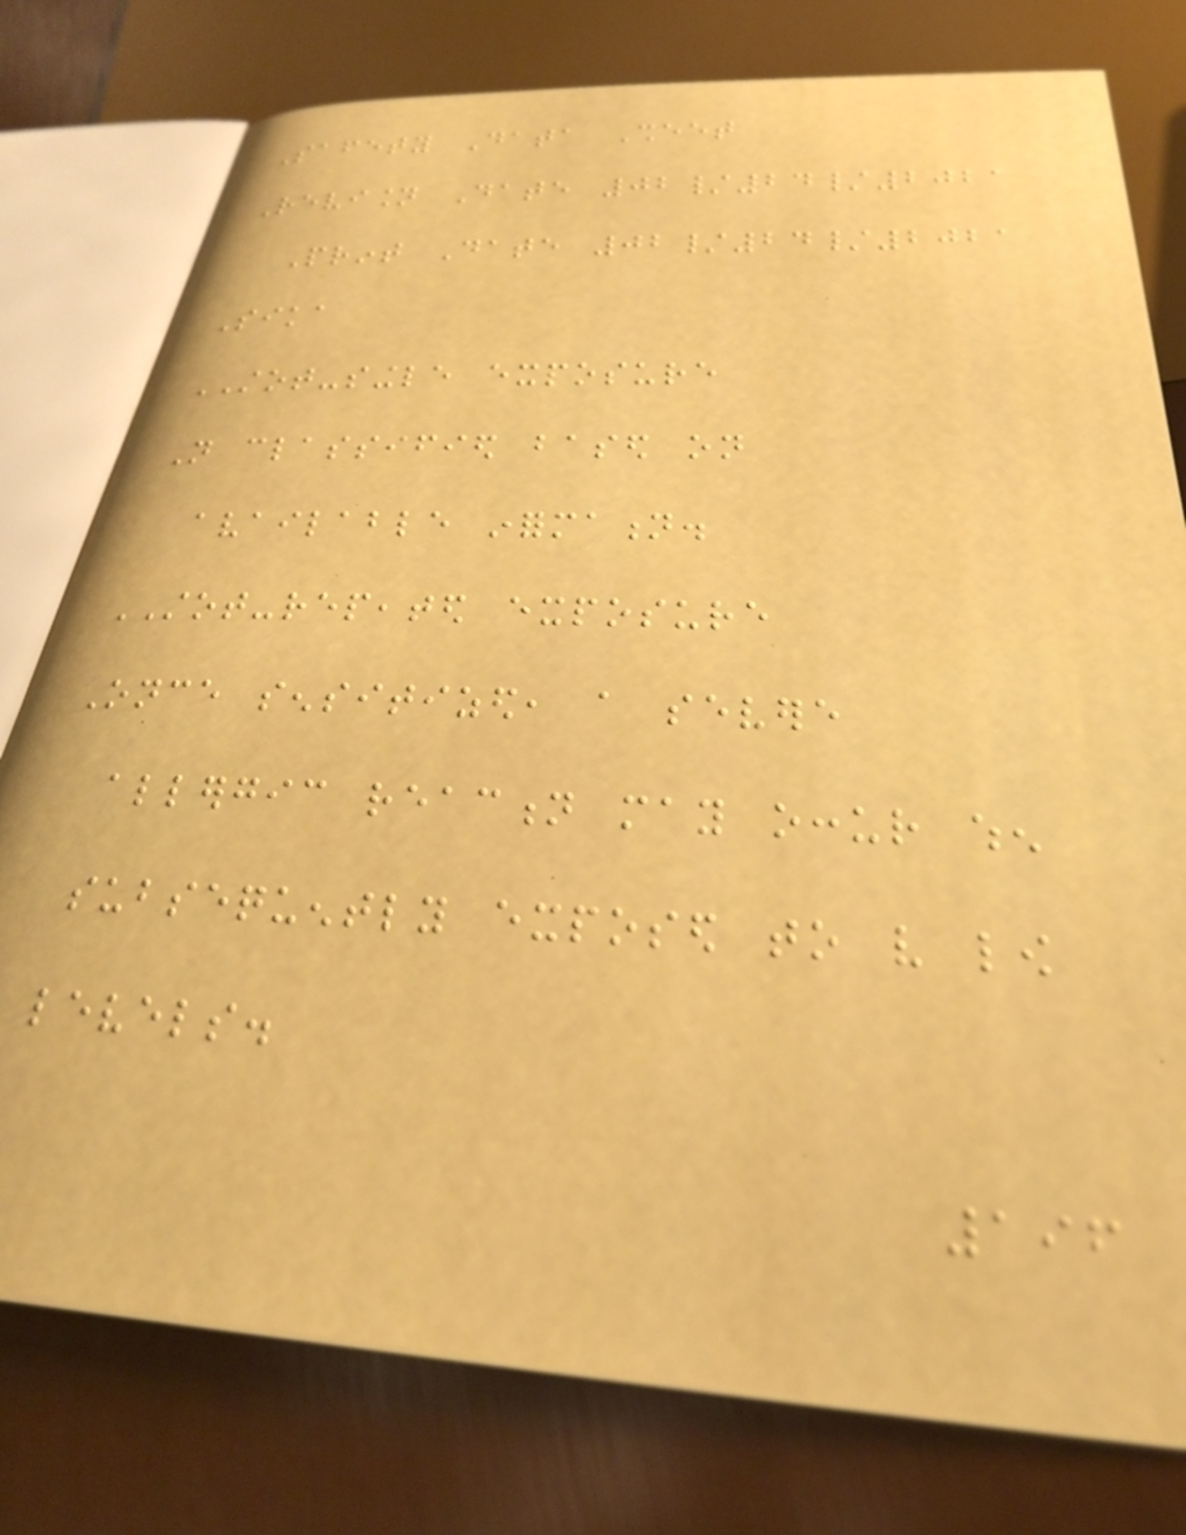Safety Data Sheet
Revision Date 02/24/2021
Print Date 02/24/2021
Sika
STOT-single exposure
Not classified based on
available information.
STOT-repeated exposure
Once sensitized, a severe
allergic reaction may occur when
subsequently exposed to very low
levels.
196
